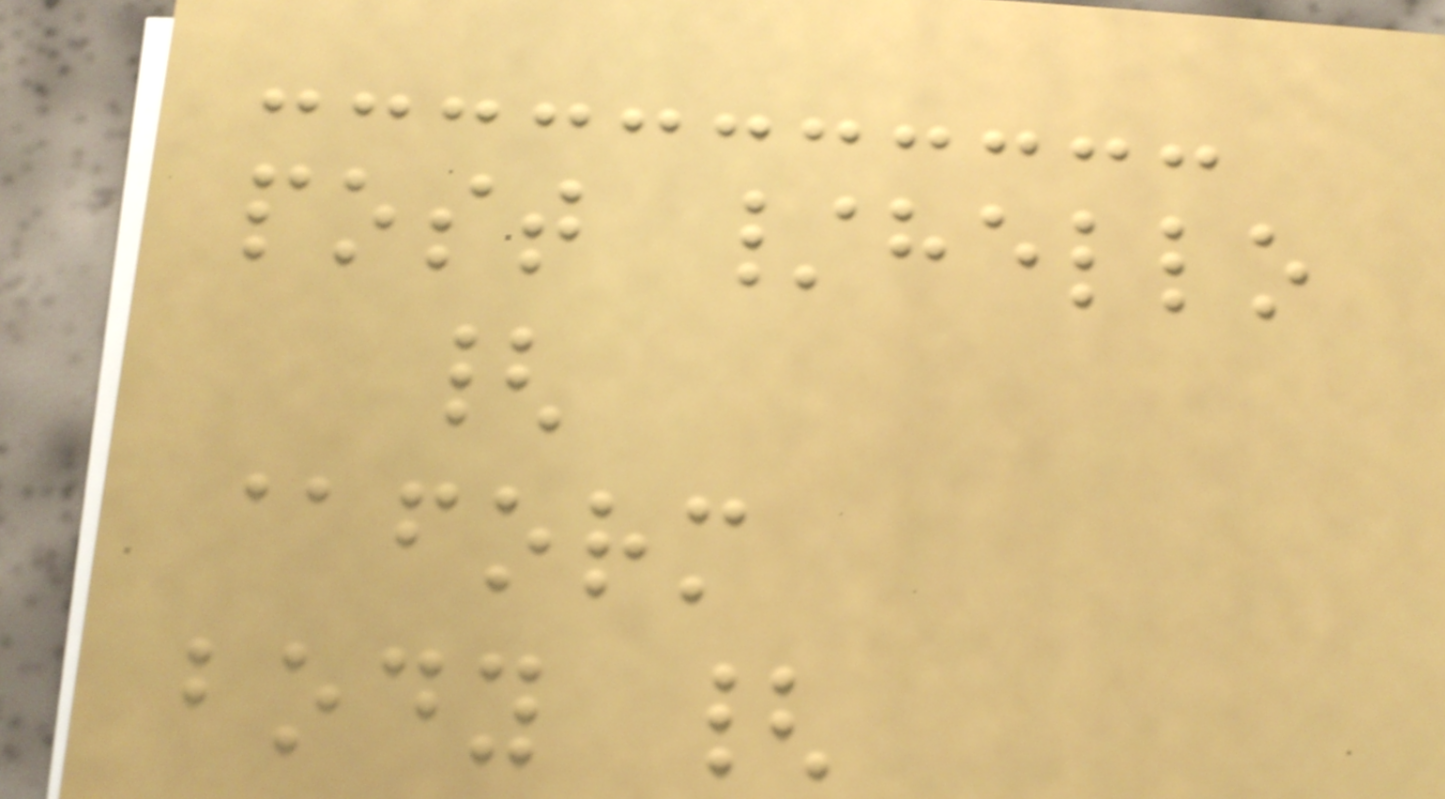post /hello
{
@form
body {
